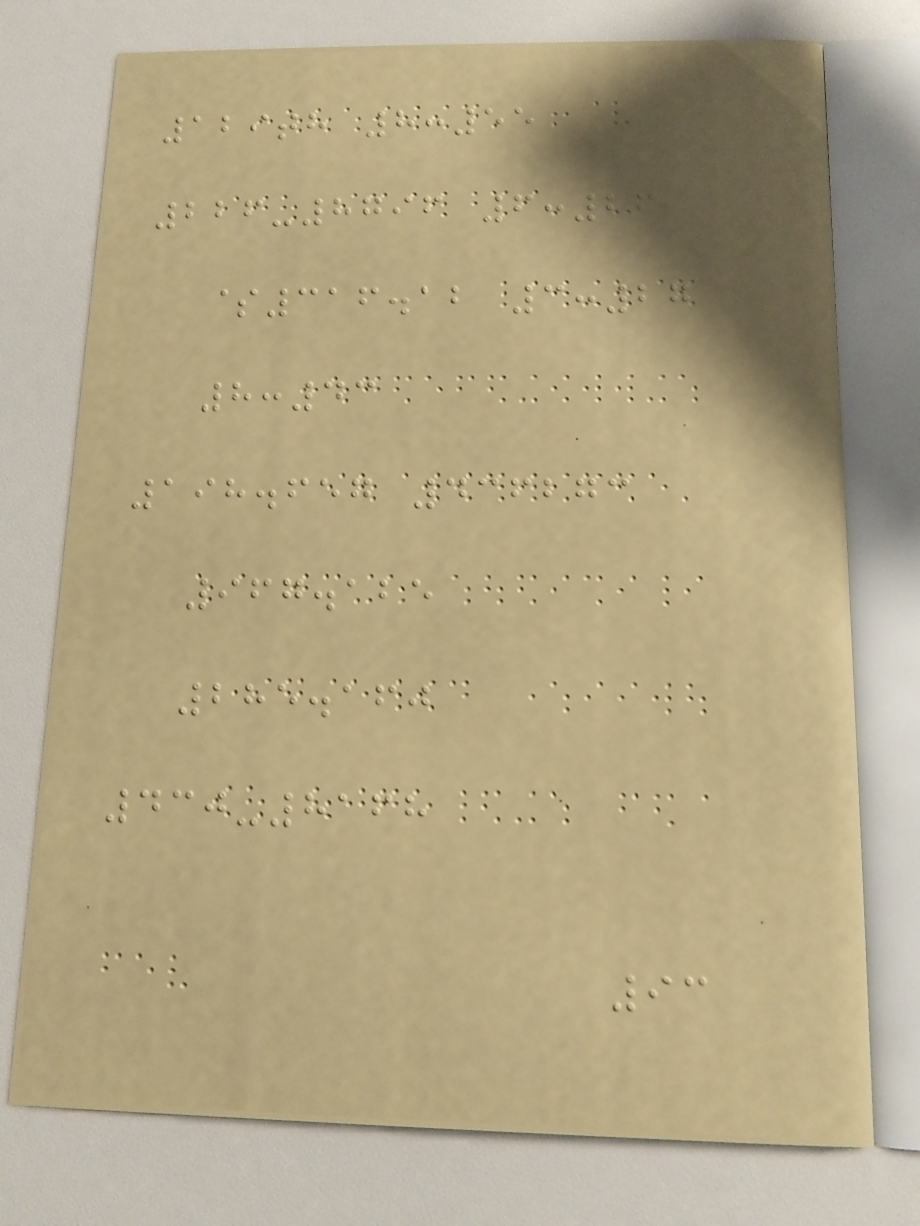129th 8:55
226-8796 6:26
$316.12 3:27
8:43
198.657 436273
967.125
285.160
430-8168
93
